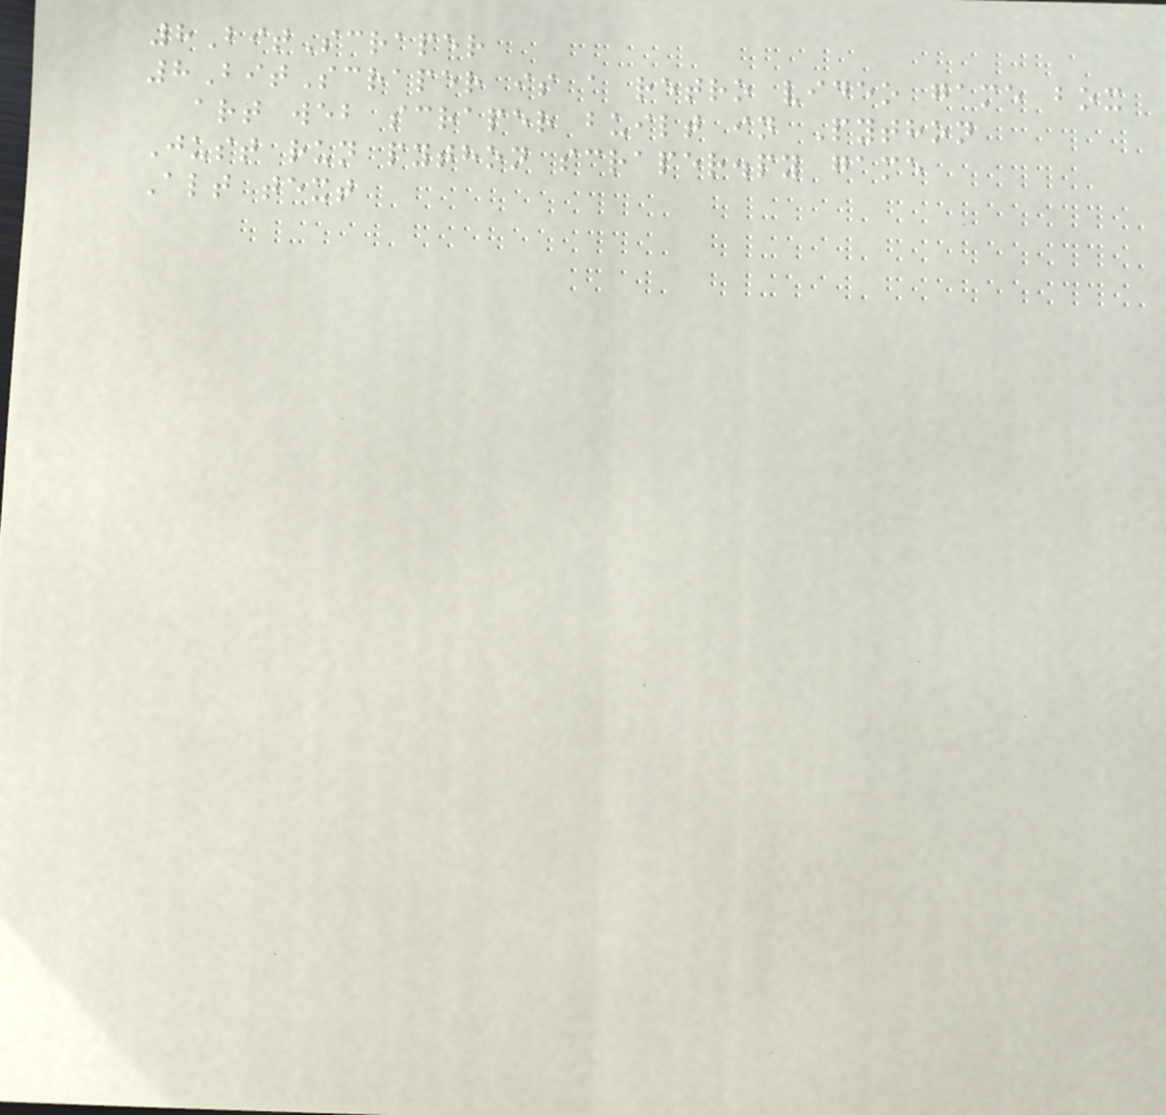8BitScraper
8BitScraper is a retro video game box
art web scraper built in Python
Just run python scraper.py game
Alt text
